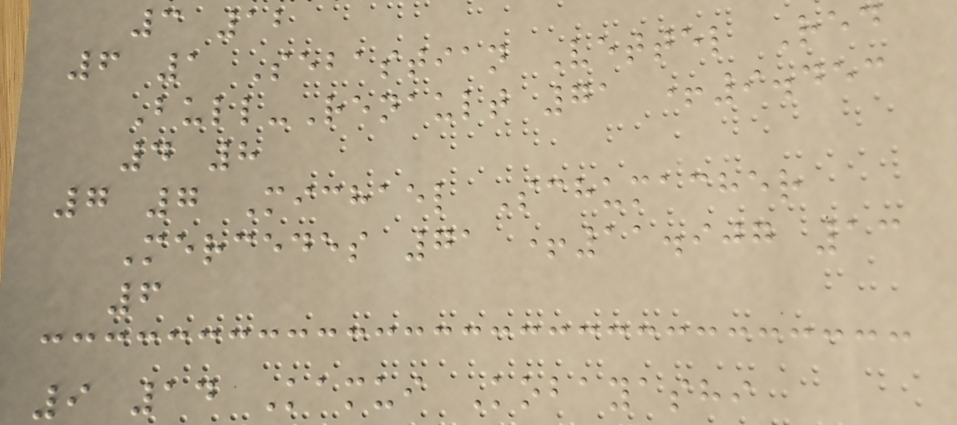3 12
6 1 Sebastian Vettel Red
Bull-Renault 71 +9.453
4 8
7 7 Michael Schumacher
Mercedes 71 +11.907 13
6
9 14 Kamui Kobayashi
